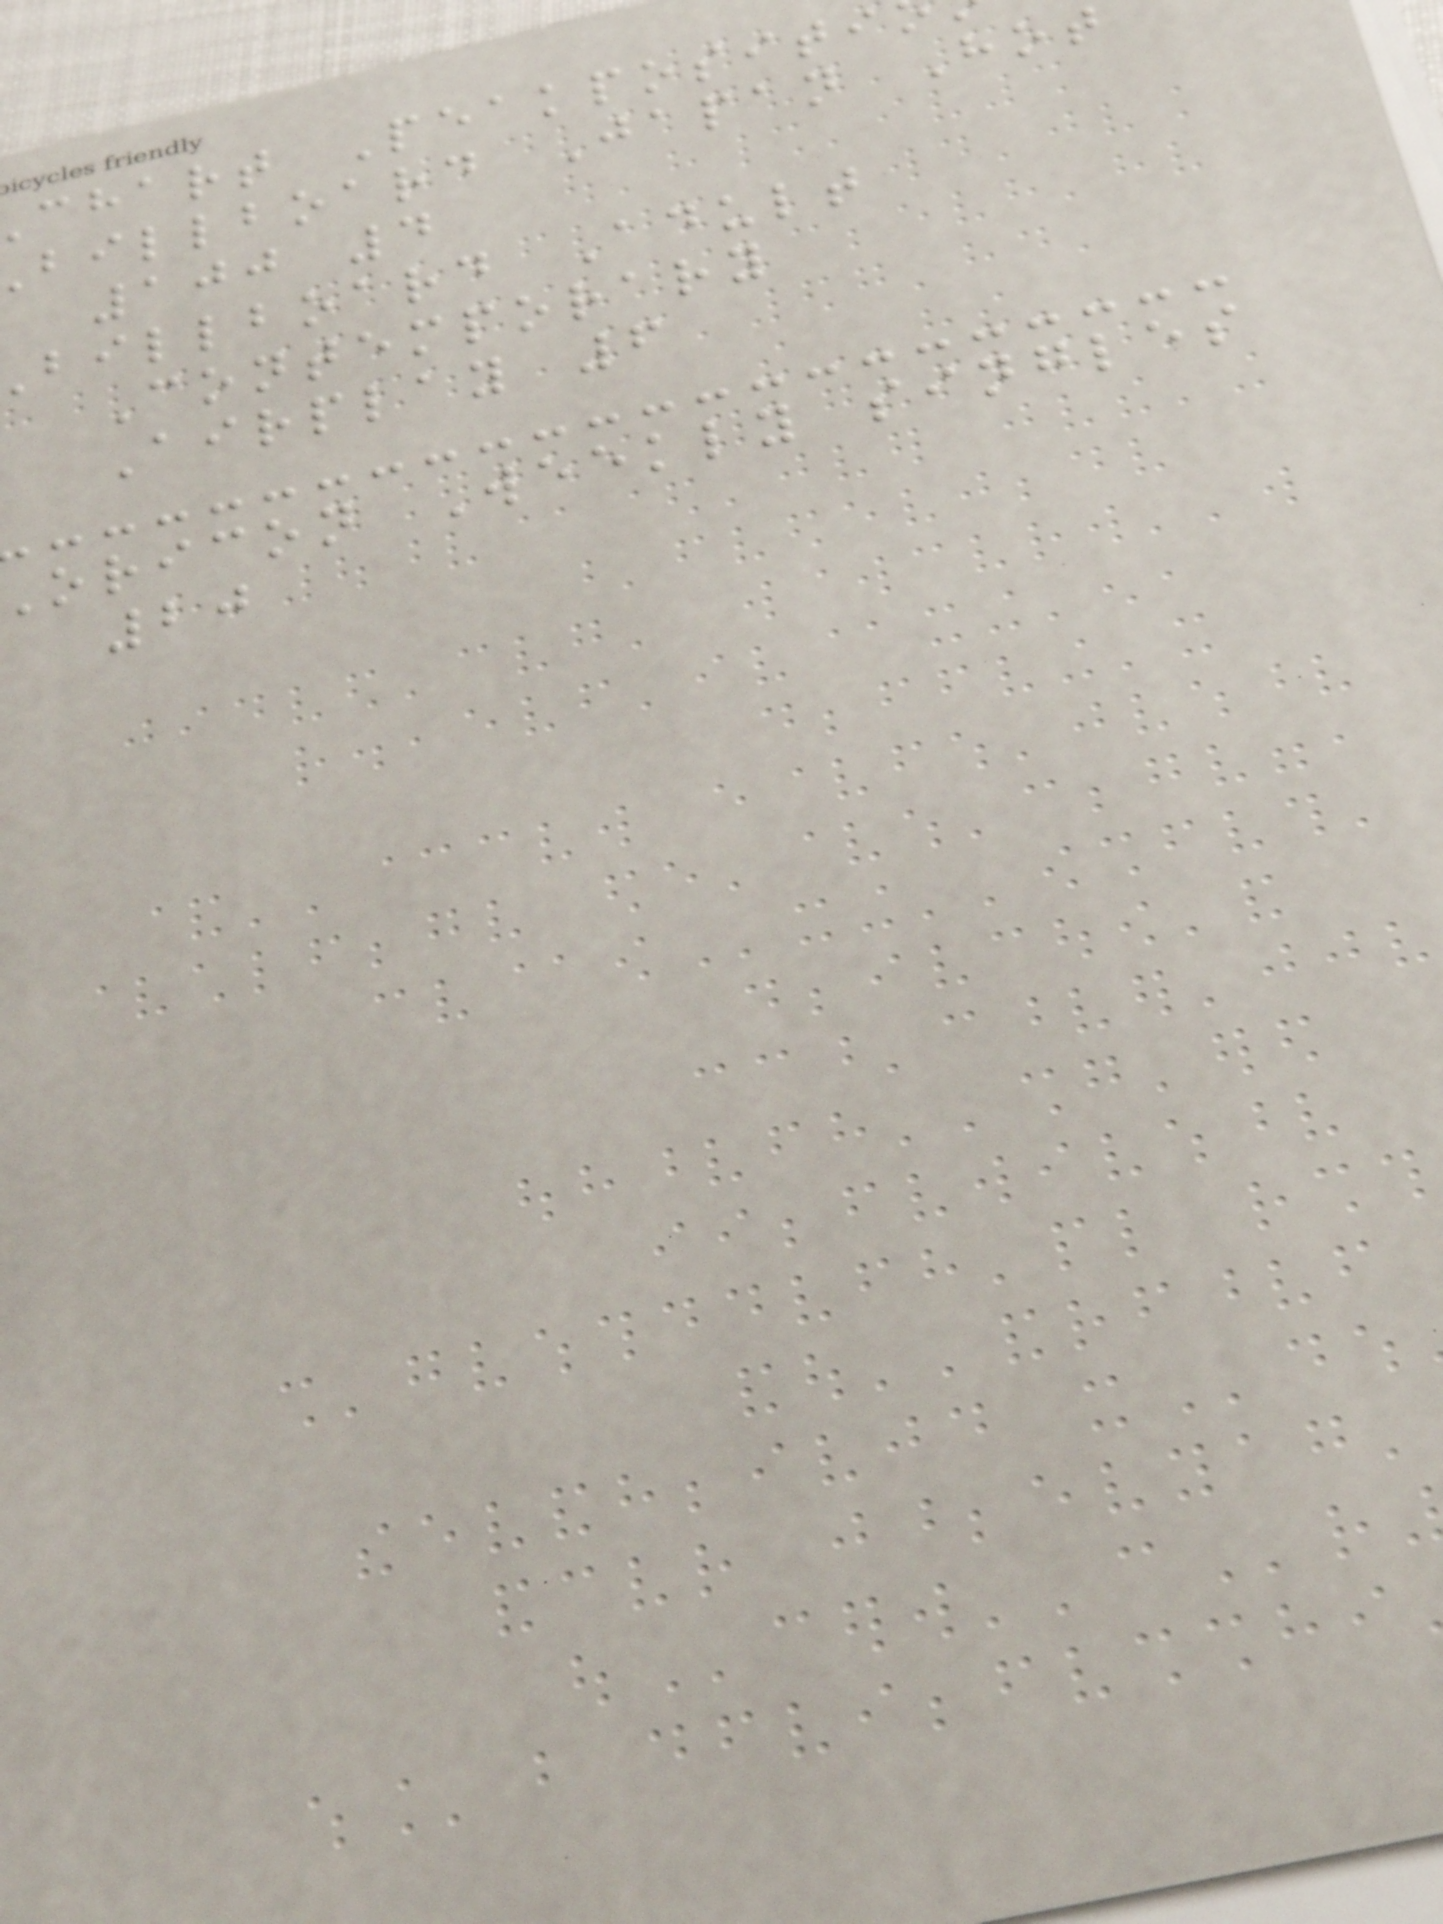chart Peakpositi
billboard Japan Hot
100 4
billboard Adult
Contemporary
Airplay 6
oricon Weekly singles
20
